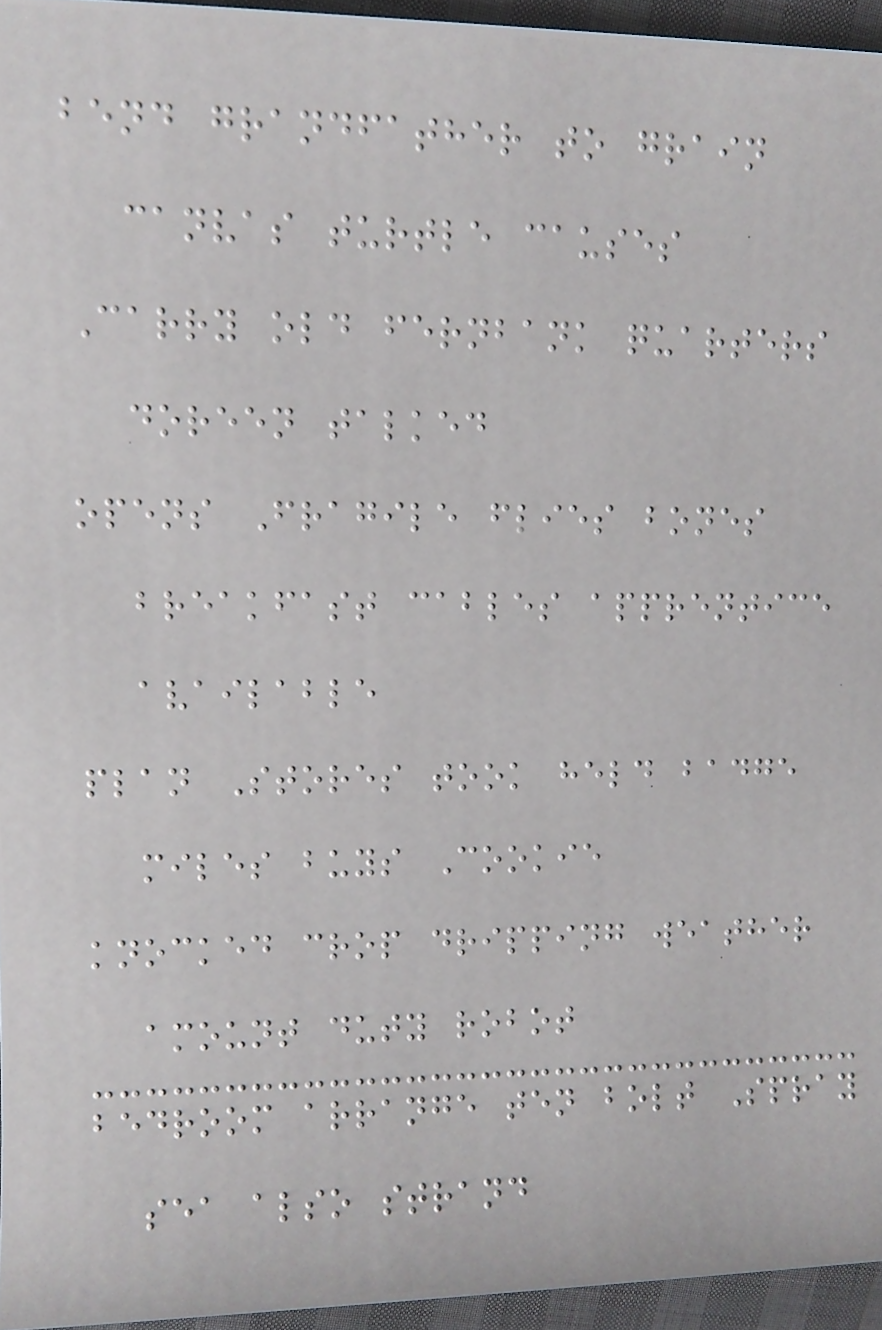bend grandfather to grain
canvas turtle causes
Carry old fernbank quarters
doreen talked
opens Fragile flies bones
breakfast cables apprentice
available
plan Stores took held badge
miles buys Cookie
knocked crop dripping weather
amount duty robot
bedroom arrange ten bolt Spray
sea also strand
